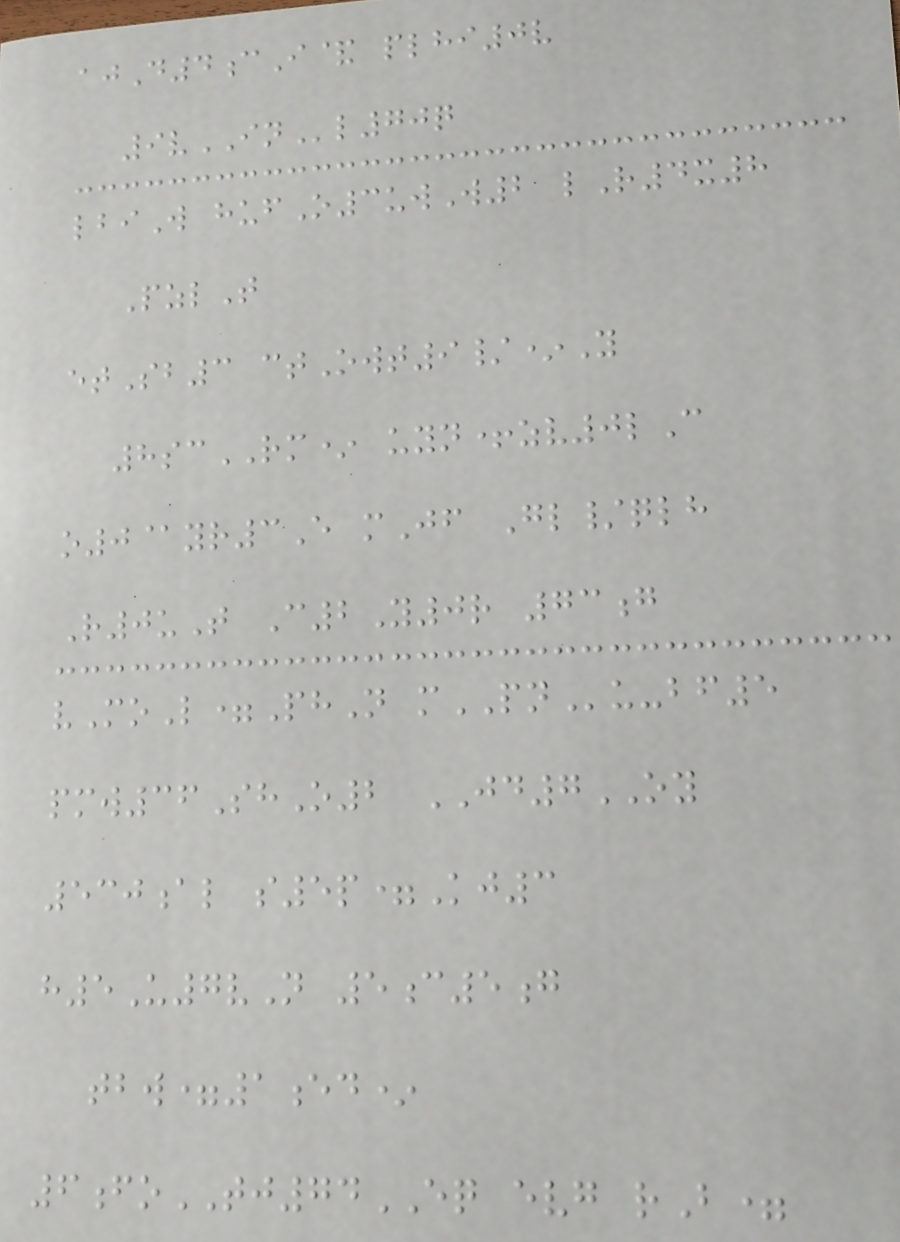ajD4cI& plhi0v
9vINl70q
lbiW hufO3uwW2 lR4x8
PzlT
etSb3 ctOwt9/*Y
8scRM* uyn+zv0lC
o0@yr3E mJf Gl/qlh
R0uT C2Y0r 73g
vMoL=PhN mPNu-bf5
pmw36ShO2 JD7OY
530al s5p=Kj3
h5U7vN 5c5g
tbw=1ed*
6foTJ74EQ evg rB=
